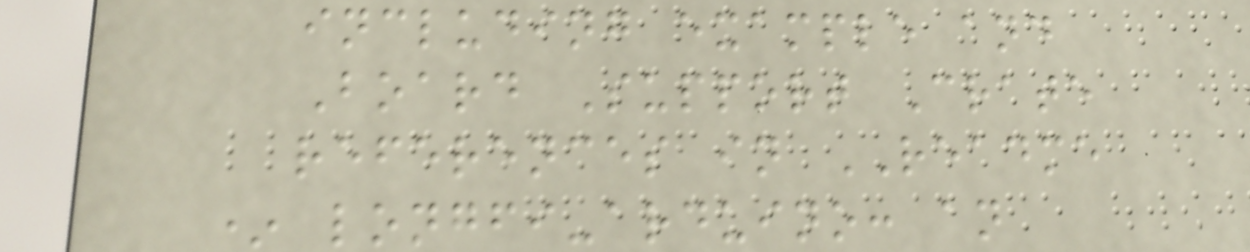including example and
Board Support Crate
references in README
* longfi-arduino: an
